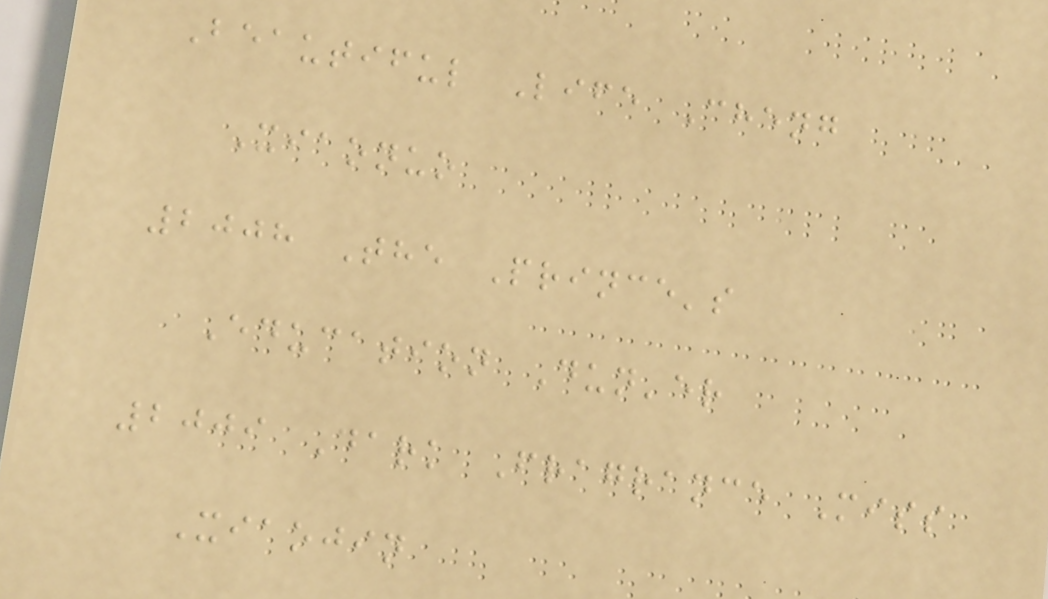Beautiful Life Cheng
Xiaonuo
2008 The Prince's
Education Dun'er
2009 Dark Fragrance Miss
Xiaojin
